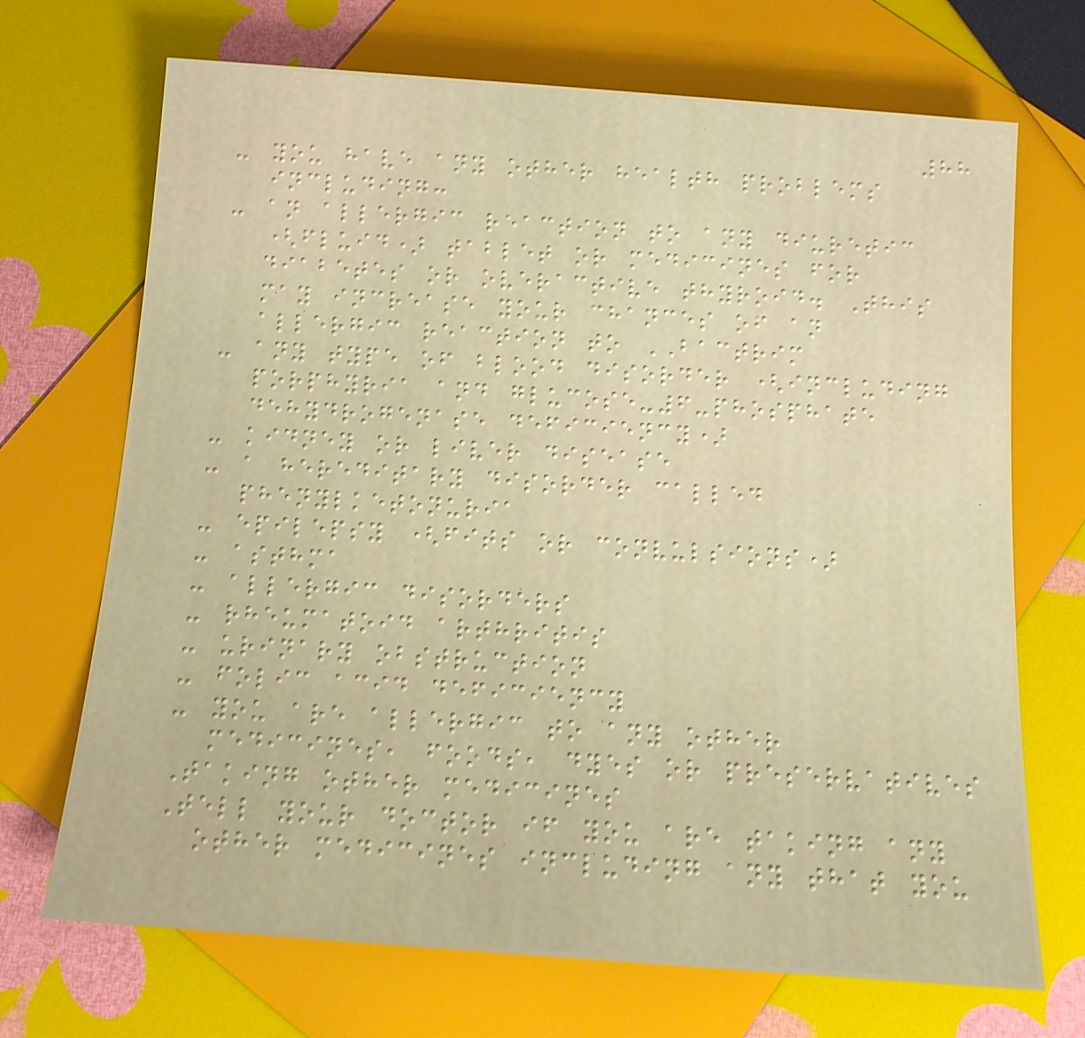88
- you have any other health problems
including:
- an allergic reaction to any diuretic
(fluid) tablet or medicines for
diabetes or overactive thyroid. This
may increase your chances of an
allergic reaction to BACTRIM
- any type of blood disorder (including
porphyria and glucose-6-phosphate
dehydrogenase deficiency)
- kidney or liver disease
- a hereditary disorder called
phenylketonuria
- epilepsy (fits or convulsions)
- asthma
- allergic disorders
- rheumatoid arthritis
- urinary obstruction
- folic acid deficiency
- you are allergic to any other
medicines, foods, dyes or preservatives
Taking other medicines
Tell your doctor if you are taking any
other medicines including any that you
